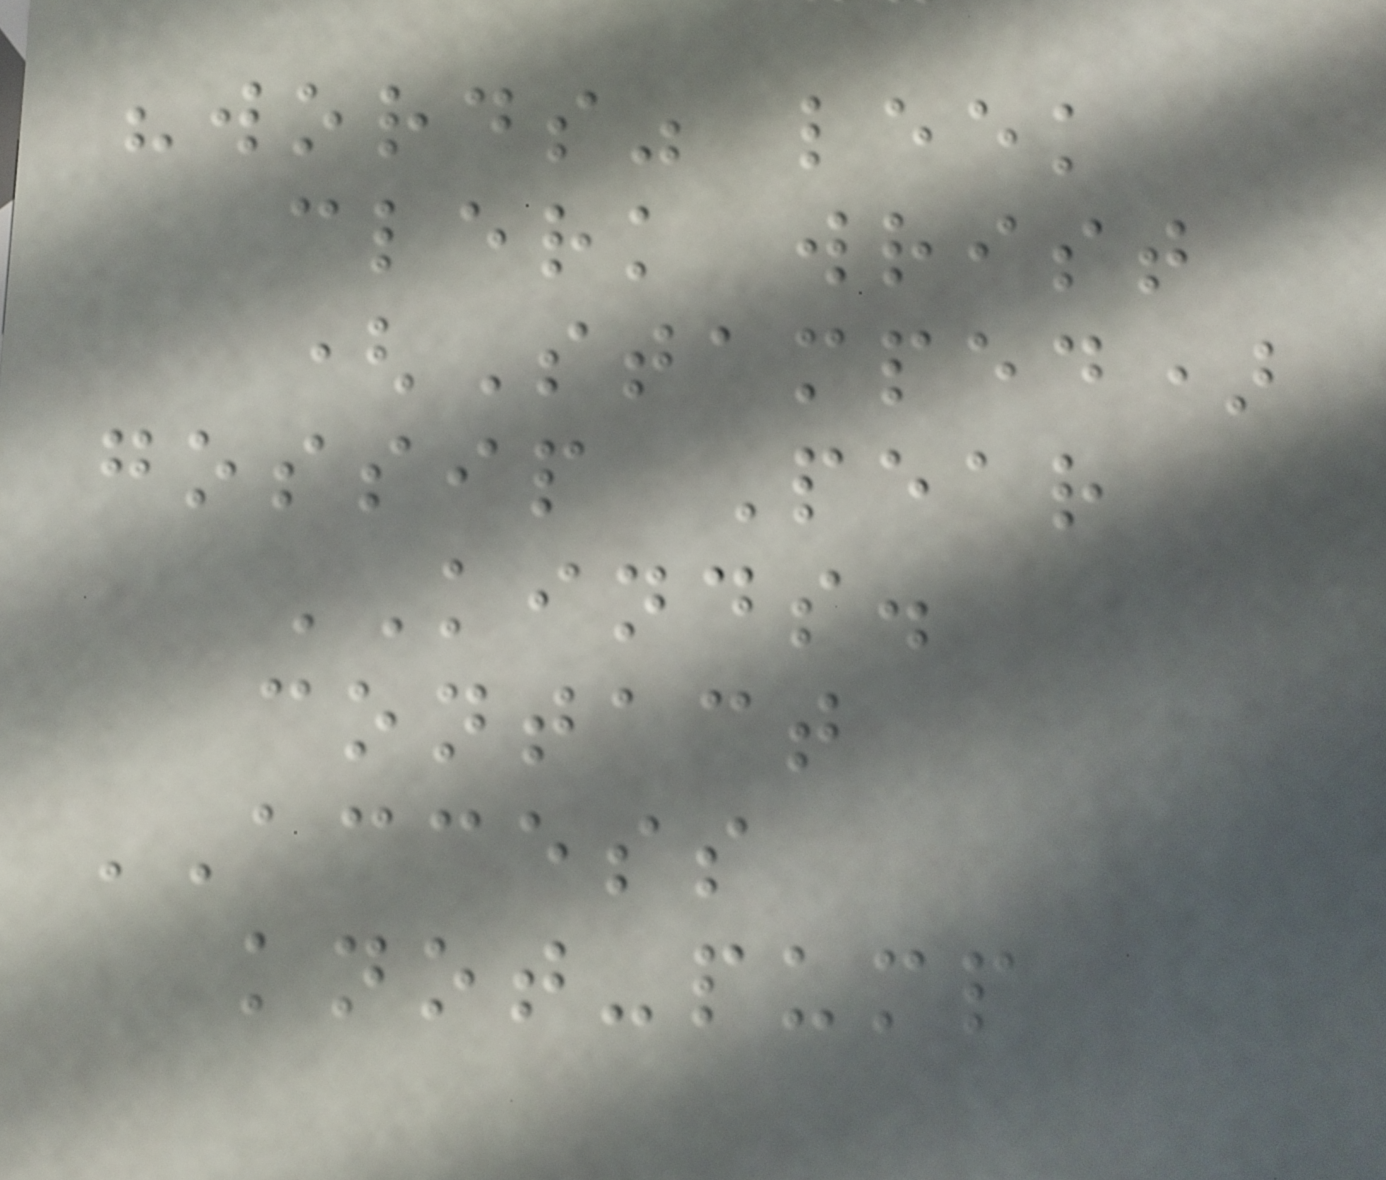"words" leek
clerk wrist
(Stamped)
gossip Pear
KINDS.
contact
ACCESS
knot-pump
